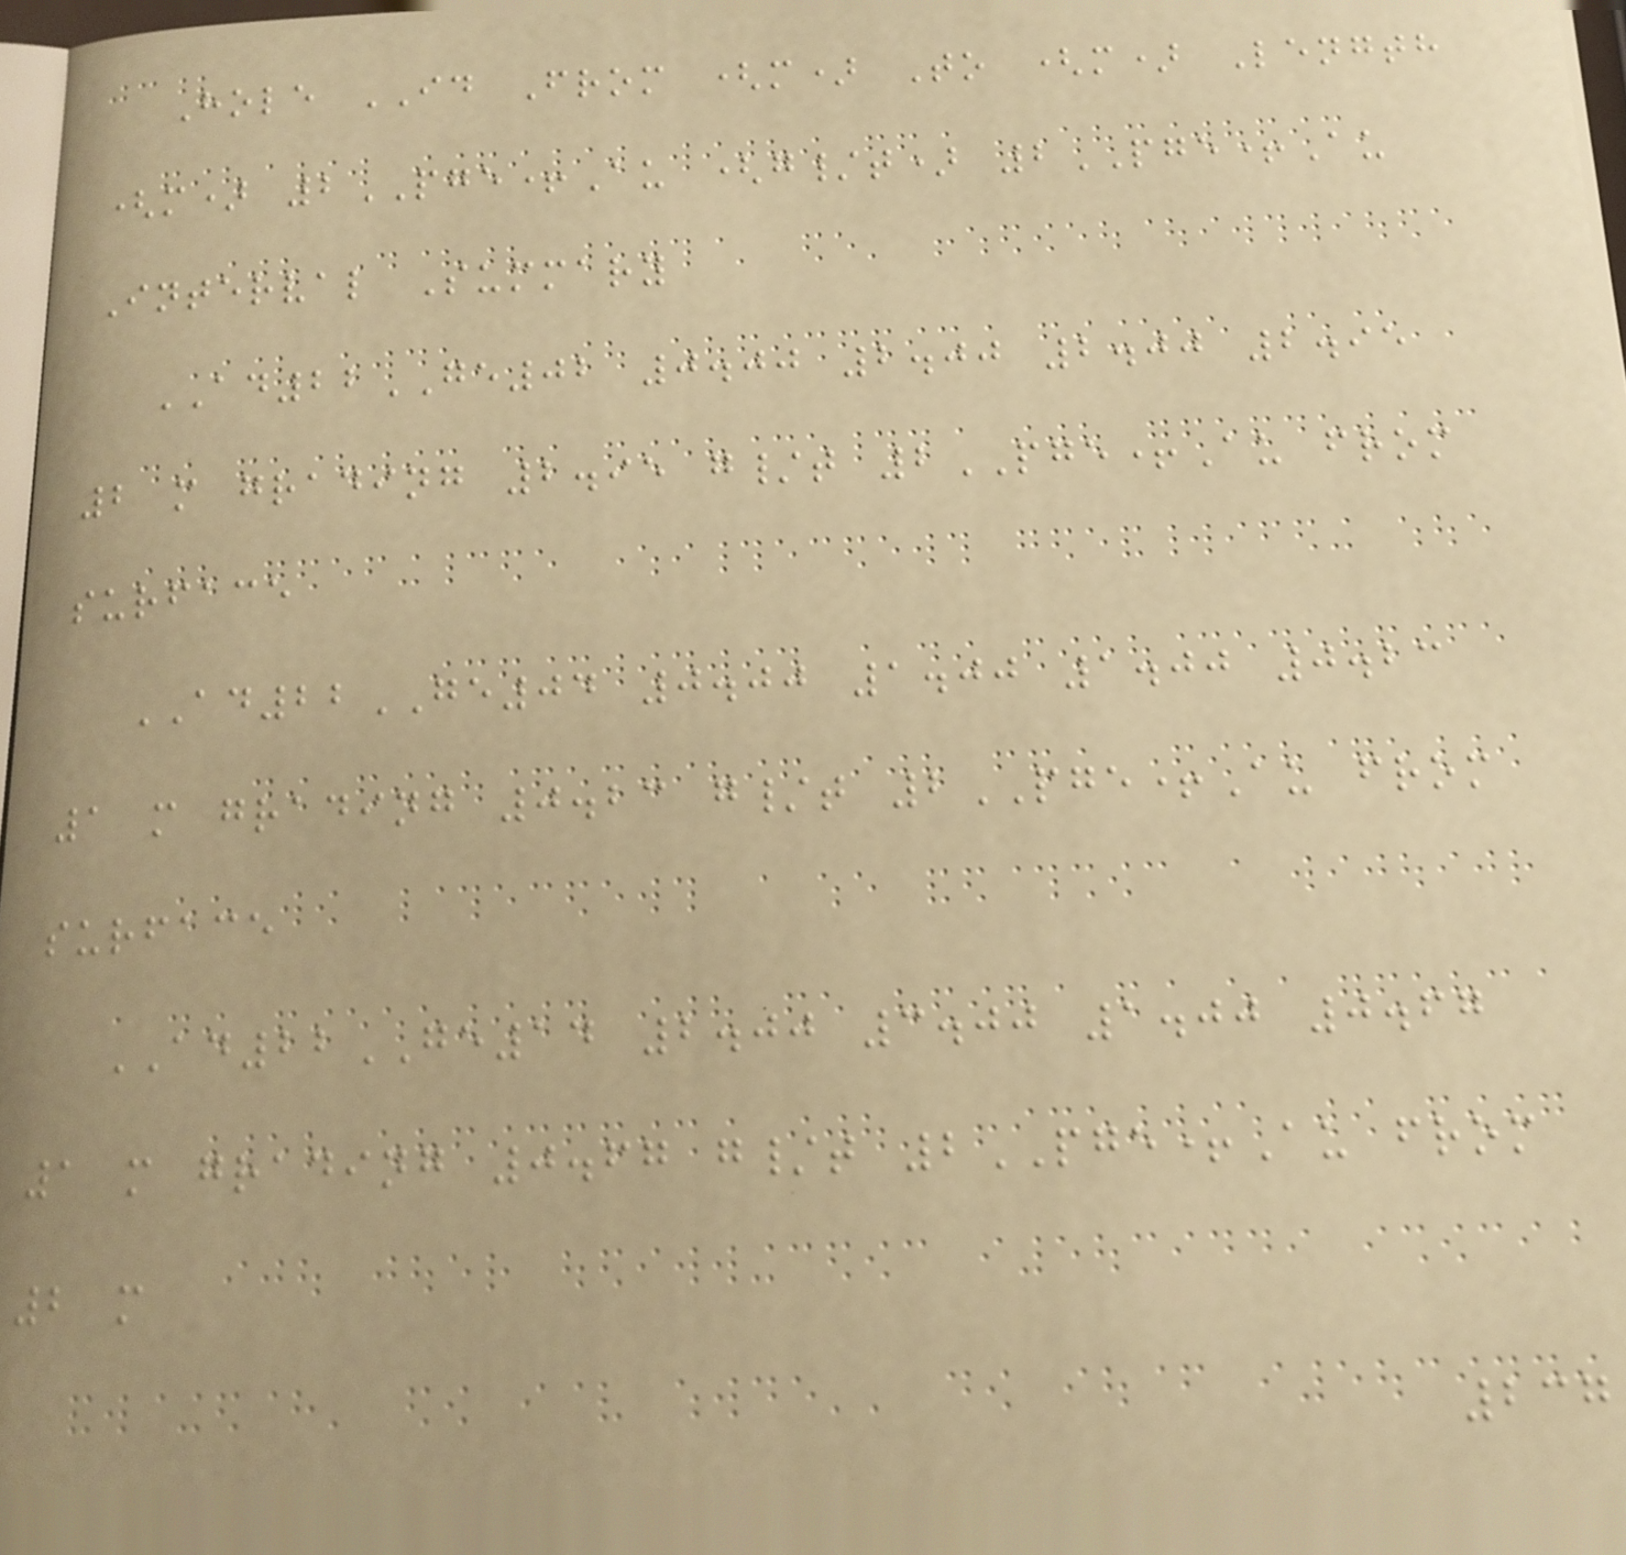Hole ID From (m) To (m) Length
(m) 2PGE+Au (g/t) 2PGE+Au
Interval Summary
AD22GE02 0.00 2.00 2.00 2.95
2 m grading 2.95 g/t 2PGE+Au from
surface
AD22GE04 0.00 1.00 1.00 0.23
1 m grading 0.23 g/t 2PGE+Au from
surface
AD22GE14 2.00 3.00 1.00 0.67
1 m grading 0.67 g/t 2PGE+Au from
2 m
237
